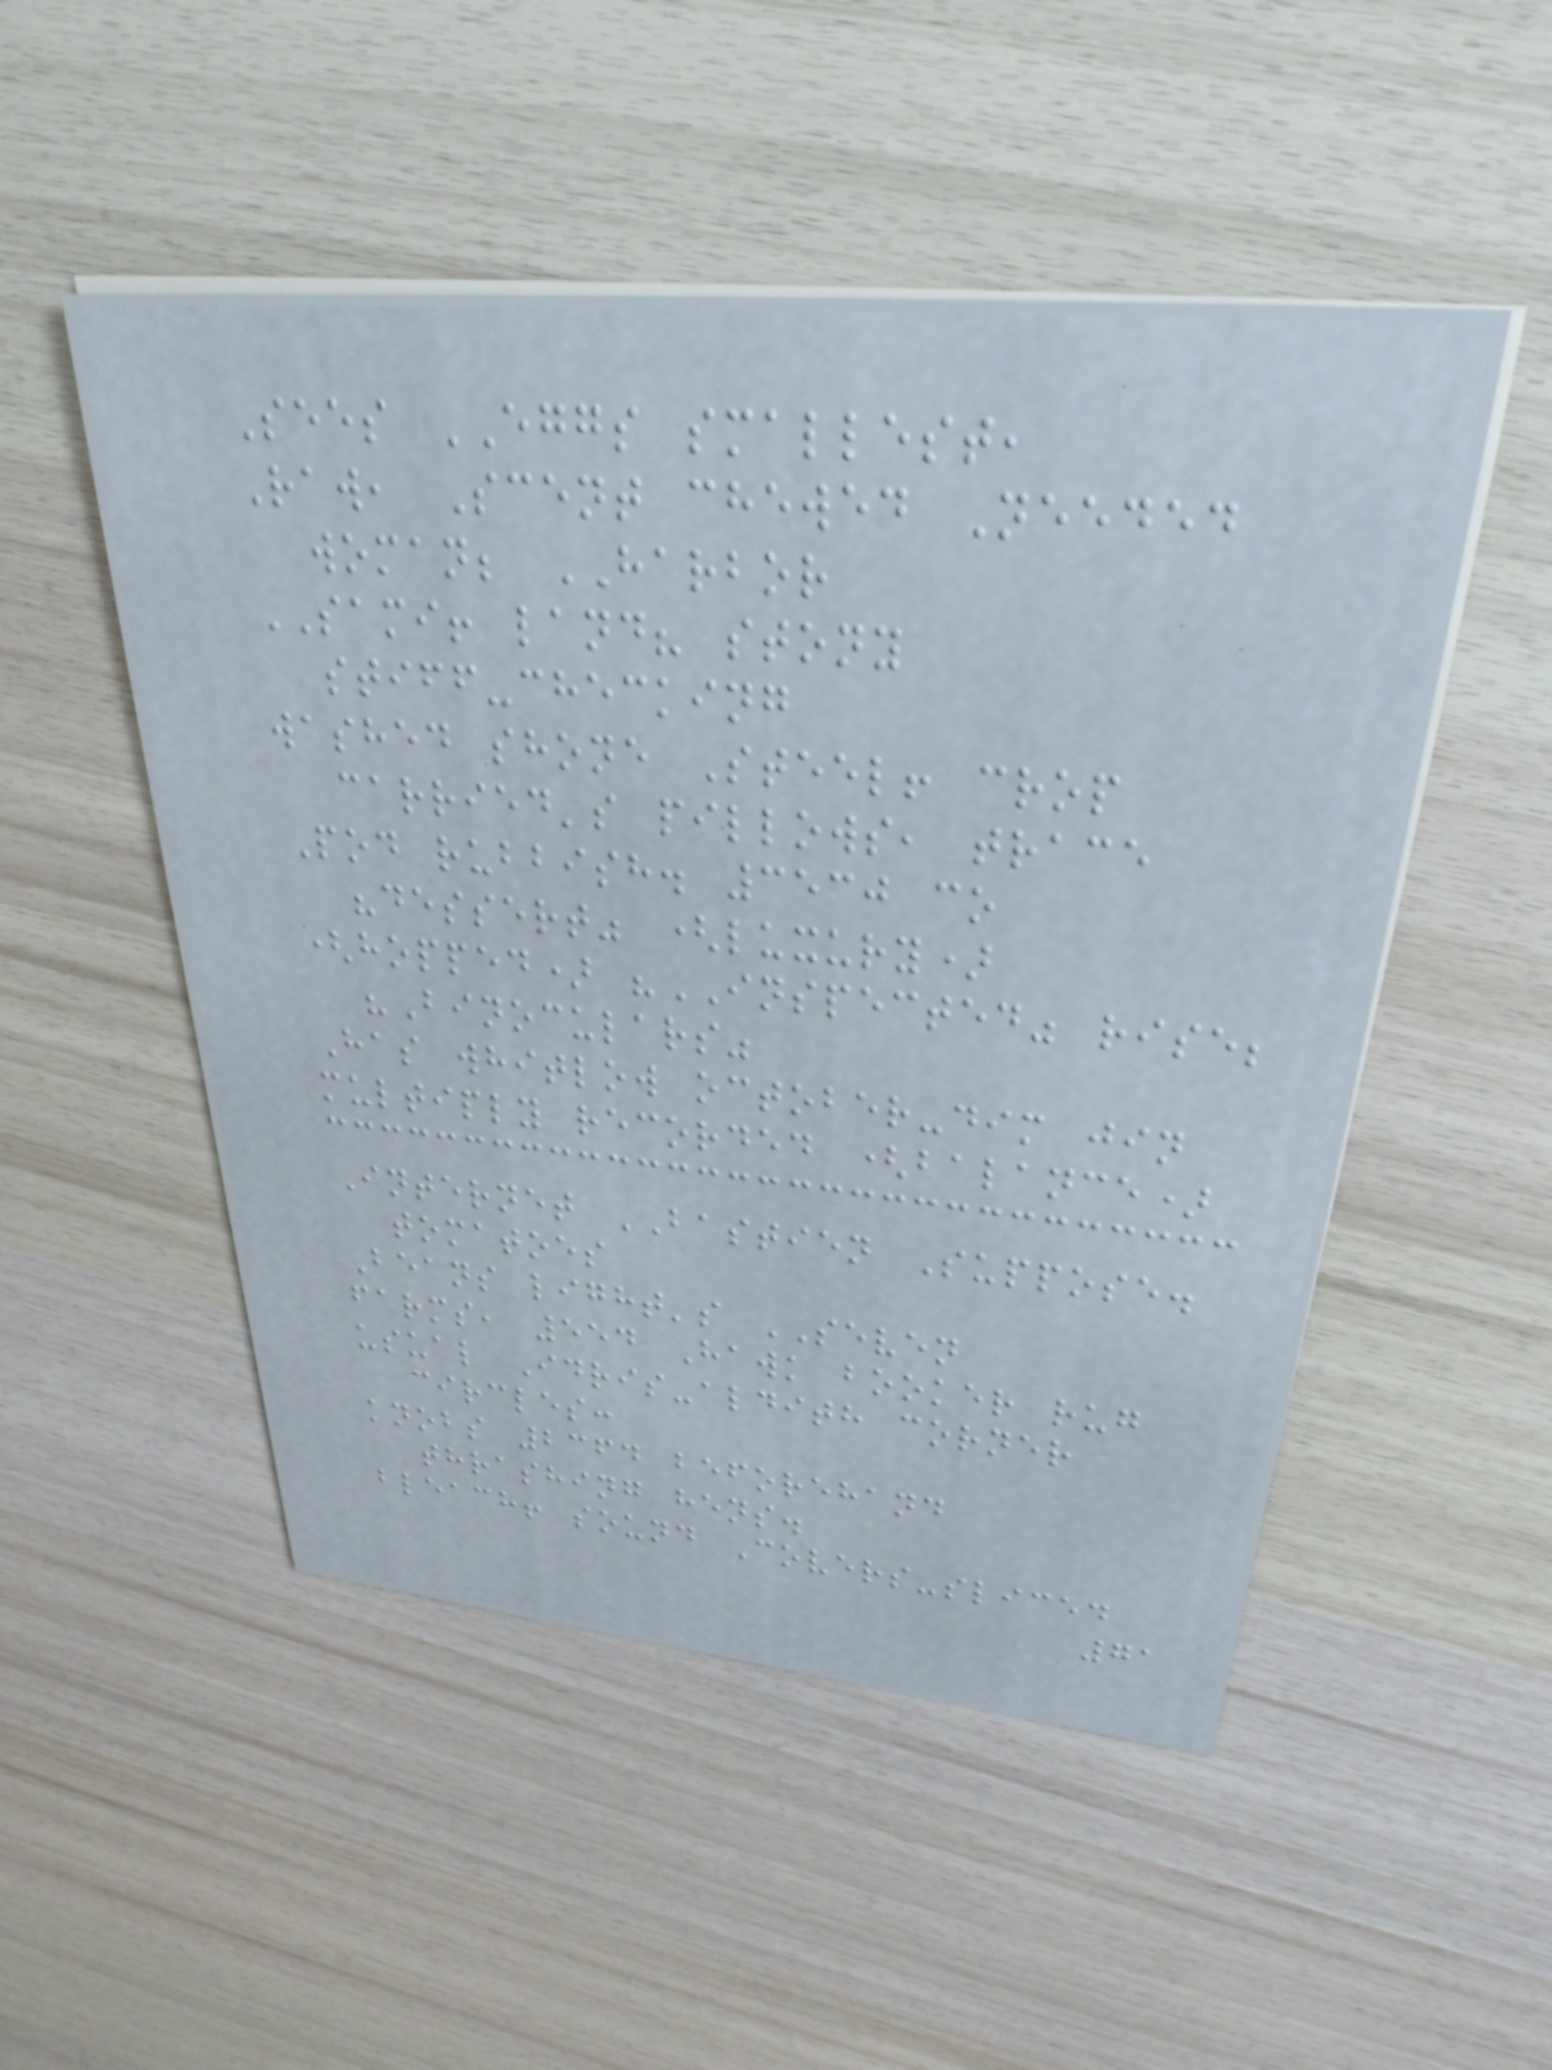Sees EGGS smallest,
Raw, Scent chewed Needed
woman; HARBOR
SAMI! land? stony
stiff-checking
washed shone Steel! crop
carried's pillows, trace
Pod rubbish. 3530 co
"dessert" (luxury)
(hopped) "INSPECTED" rise;
"Binoculars"
Has whitlow october-dim jin
multiply recorded (balance)
Internet BASTIEN Suppose.
tomatoes
Beans light's SEVEN
farms, 554 Hawk booker rug
usual Idris-aldith corner
circles:
knobs 2364 beforehand
thrashing hens.
bleach! sound Covers-sliced
71
